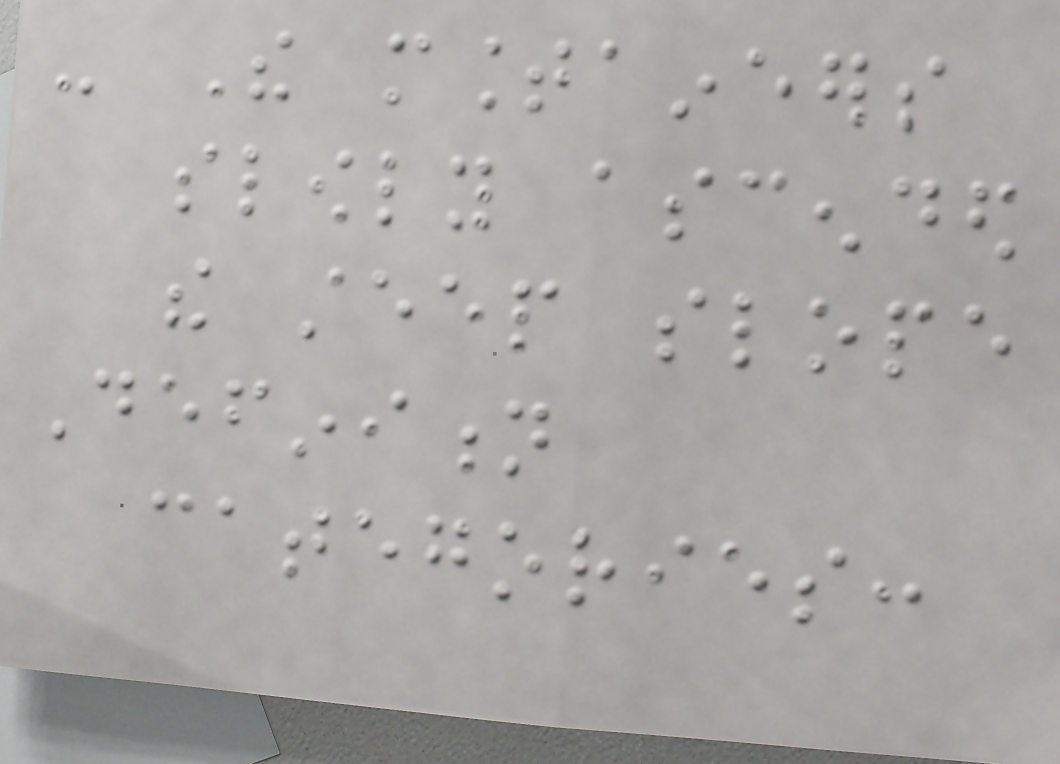- The mountaineers
slowly ascended
the steep slope
Definition
categories:
